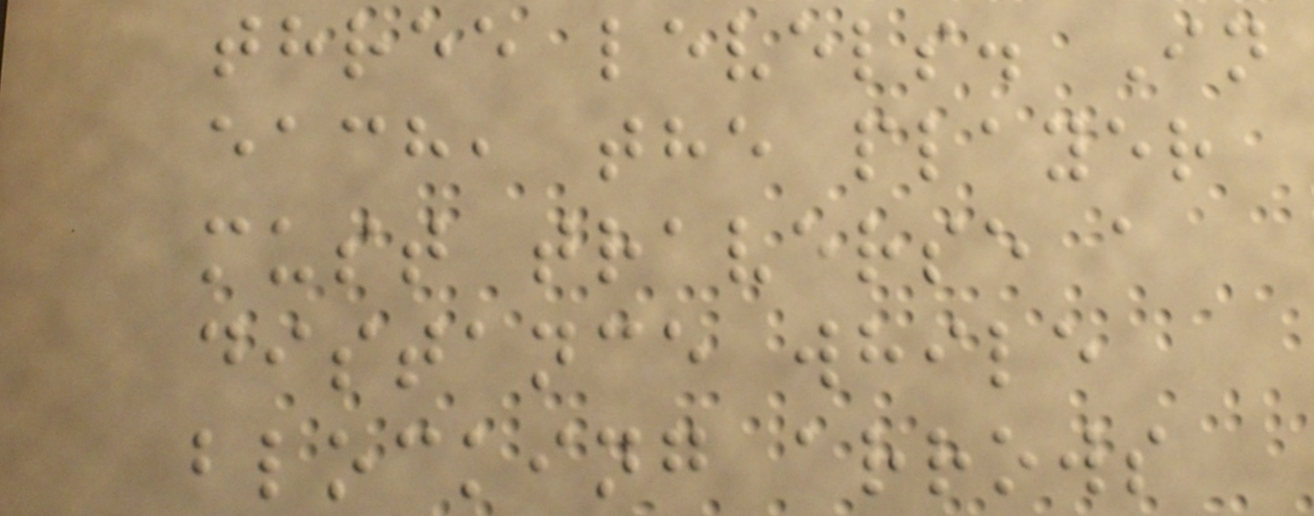three levels. In
each, the player
must traverse a
distance while
blocking arrows
